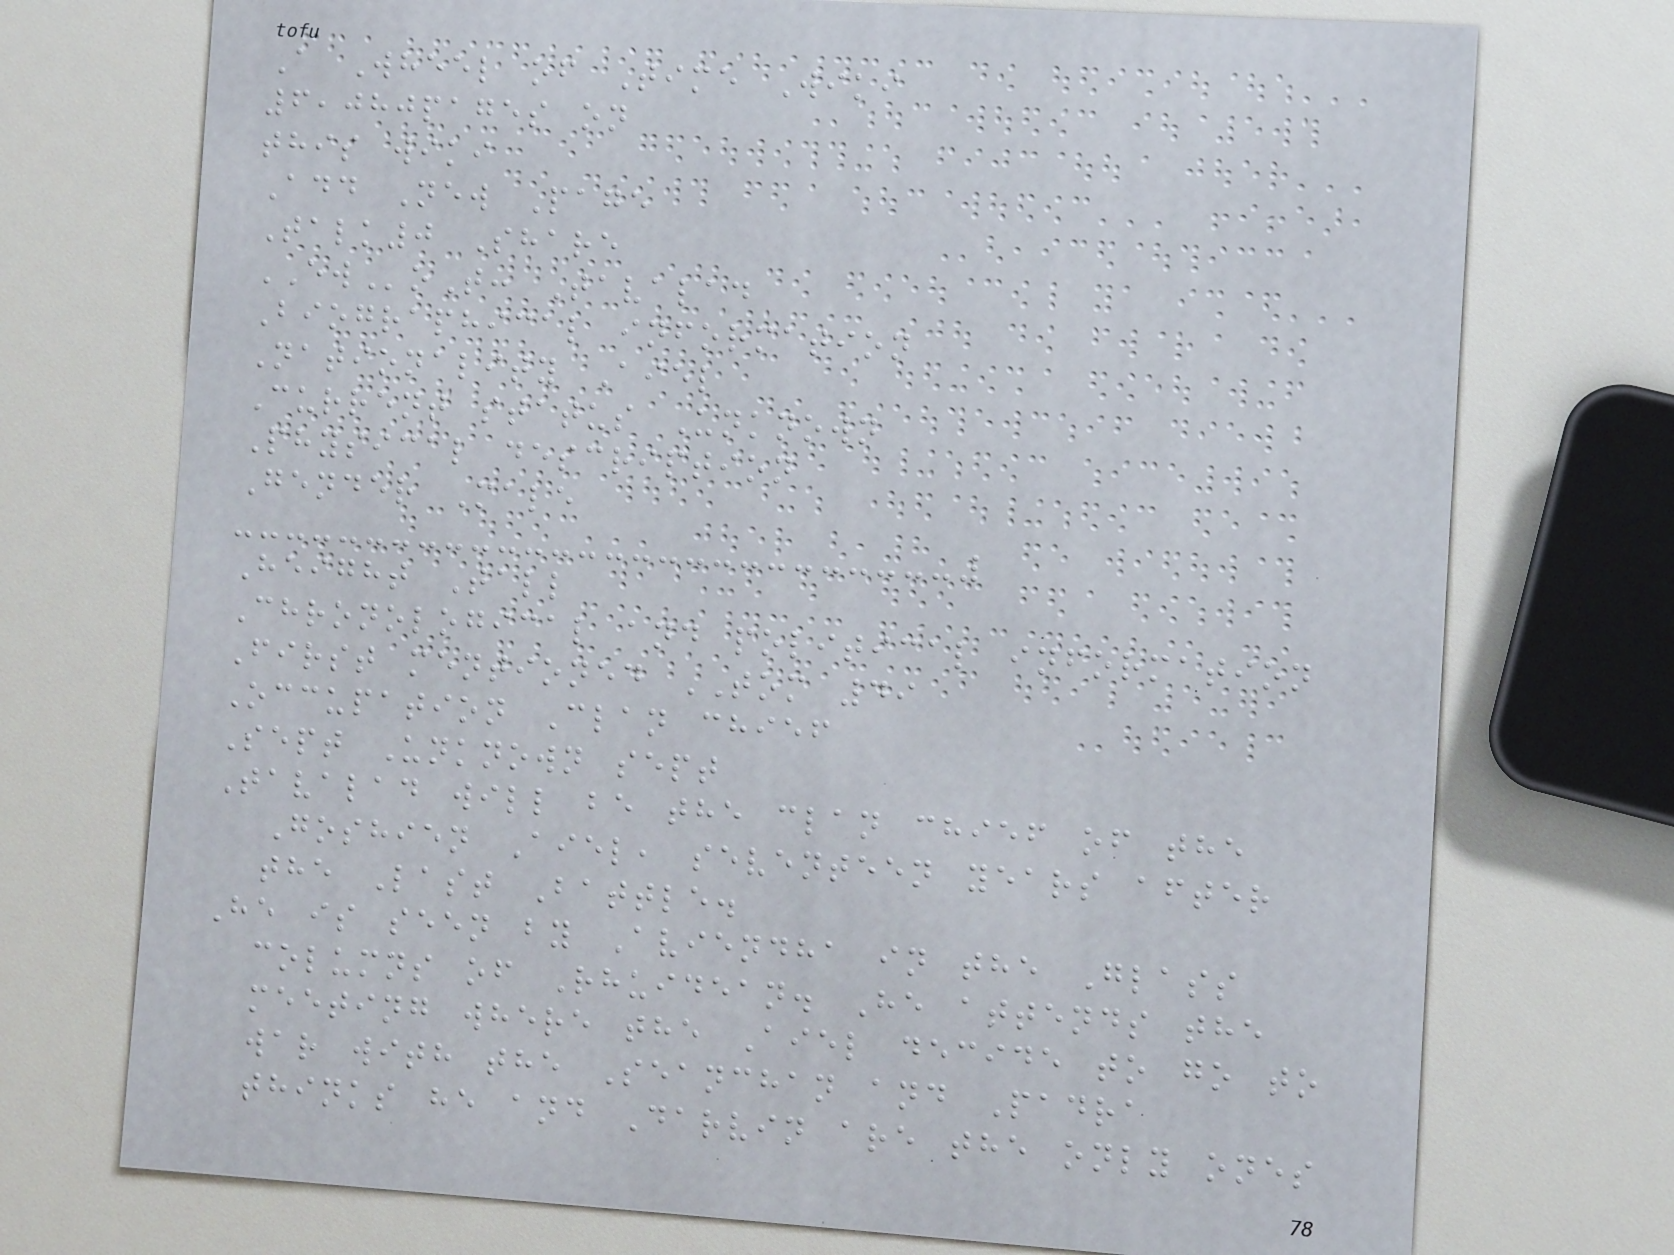A Wheel of Time Wiki
6,080pages on
this wiki
Add New Page
Talk0 Share
EWoT: Tavalad
Biographical information
Nationality Aiel
Current status Unknown
Physical description
Gender Male
Height Tall
Chronological and political information
First mentioned TOM 49
Occupation Clan chief
Sept Unknown sept
Tavalad will be the clan chief of the
Goshien Aiel, seventeen years after
the Last Battle.
He is seen by Aviendha in the Glass
columns of Rhuidean. He attends the
meeting where the Aiel decide to go to
war with the Seanchan and Padra
thinks he and Darvin are the only ones
